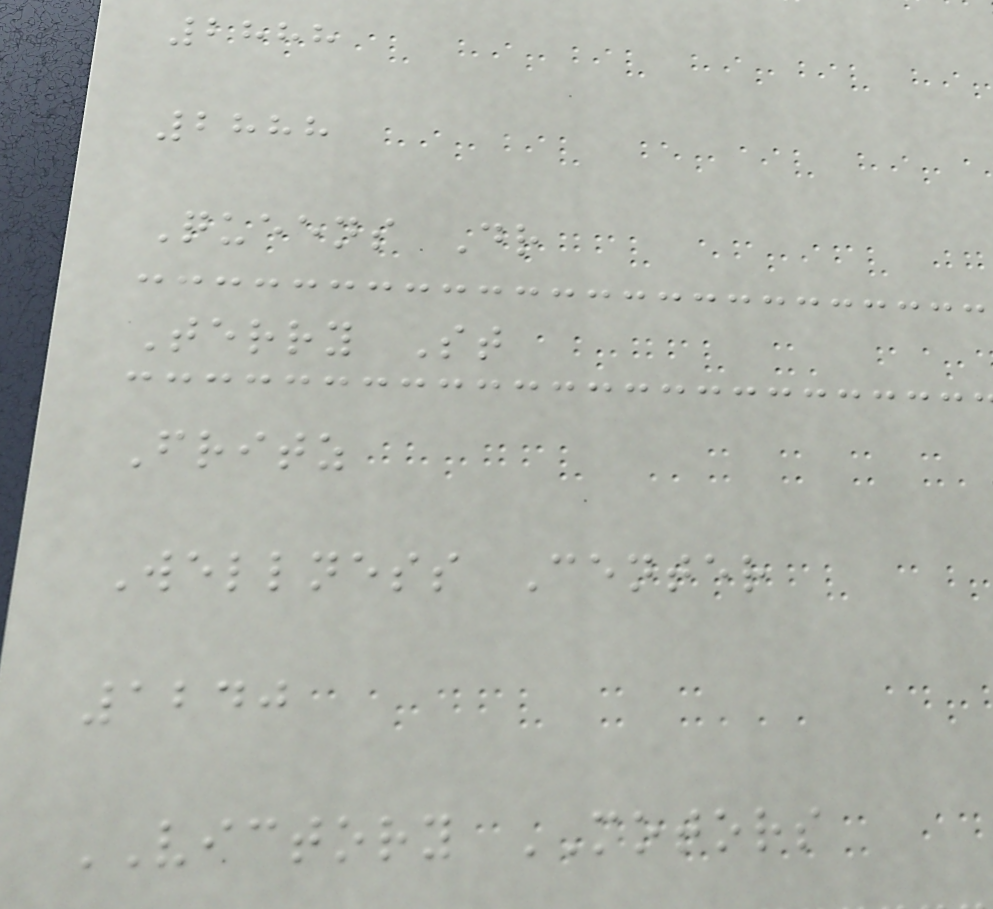2888
2888
Queens Dr
Terry St
Fritz
Wellness Center
1240
VICTORY MOTORS
